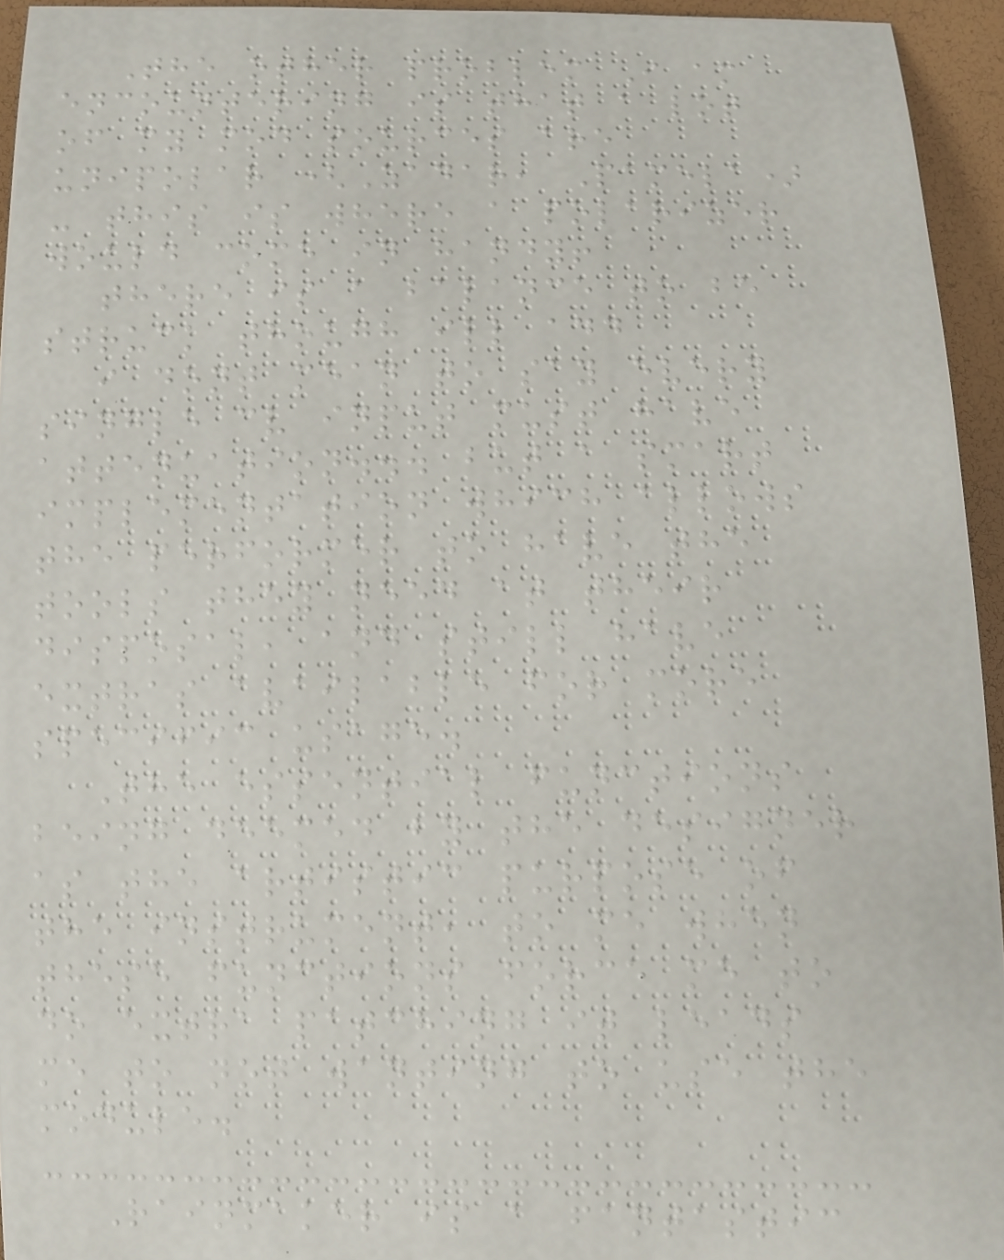The other problem I am
encountering is that a lot
of my mod sources are
unipolar (Zadar, Pamela)
- this is where a polarizer
would come in handy!
there is a balance to be
struck though ill add
i dont mean to say every
single cv input must have
attenuation... but a smart
implementation which allows
the performer to have the
tools they need at their
disposal, and still have
extras available for more
specific usage.
The essential functions
being deemed by the designer
as the artistic purpose of
the instrument, to me when
these functions force me to
do extra patching it leads
me to not wanting to use the
module.
Rainmaker is a fantastic
